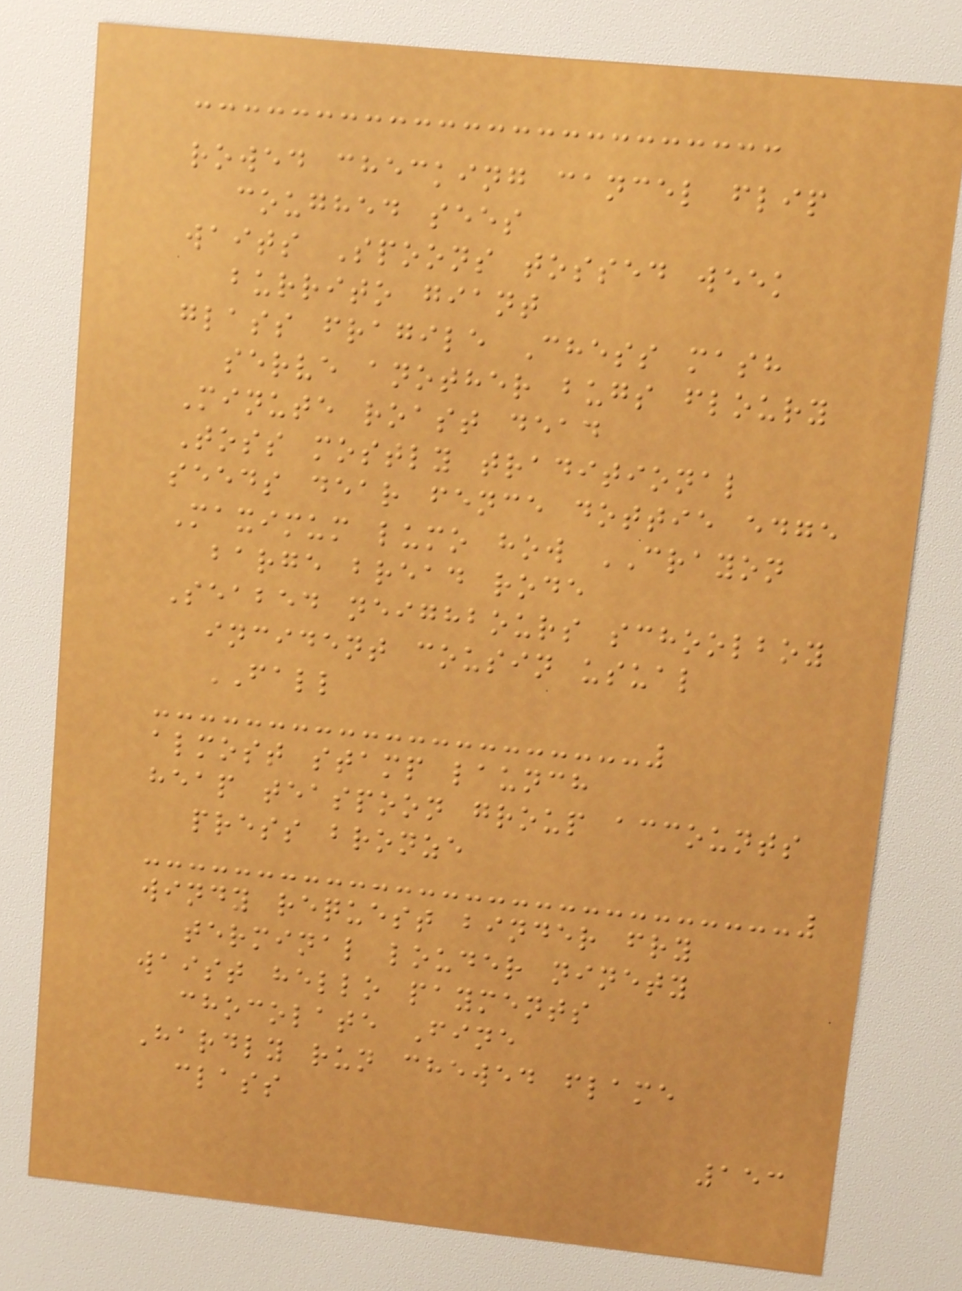rowed checking cancel flip
coughed sees
waits Spoons tossed week
burrito giant
glass fragile Chess mash
serve another bugs floury
Minute roast dead
Toss mostly traditional
seeds dear fence dottie edge
Maximum lumo how CRAYON
barge bread rode
Seabed neighbours schoolboy
incident cousin usual
FALL
almost stamp launch
heap teaspoon group accounts
press bronze
windy request binder fry
terminal louder ninety
waist hello payments
chocolate Fine
Hardly run chewed flame
class
153
